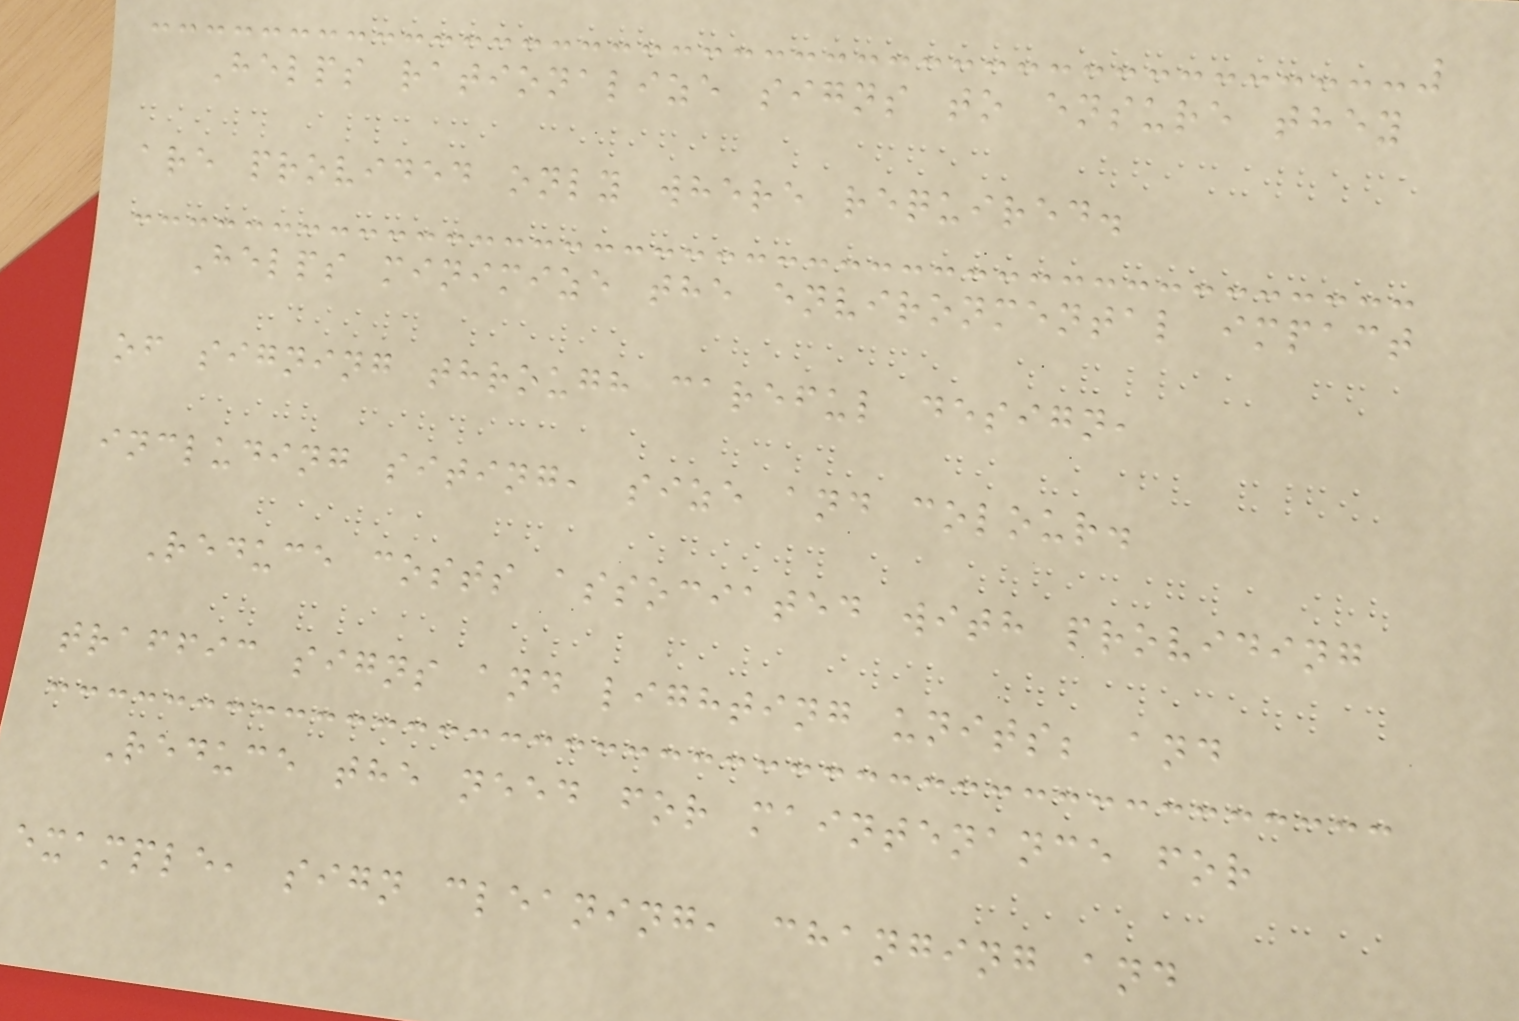Helps rationalize signs to ensure they
are provided only where required.
Helps minimize the environmental impact
of signing through careful design,
including siting, size and colour.
Reduce costs associated with providing
traffic signs and lighting units; and
Reduce the need for maintenance for
example, sign cleaning, changing and
